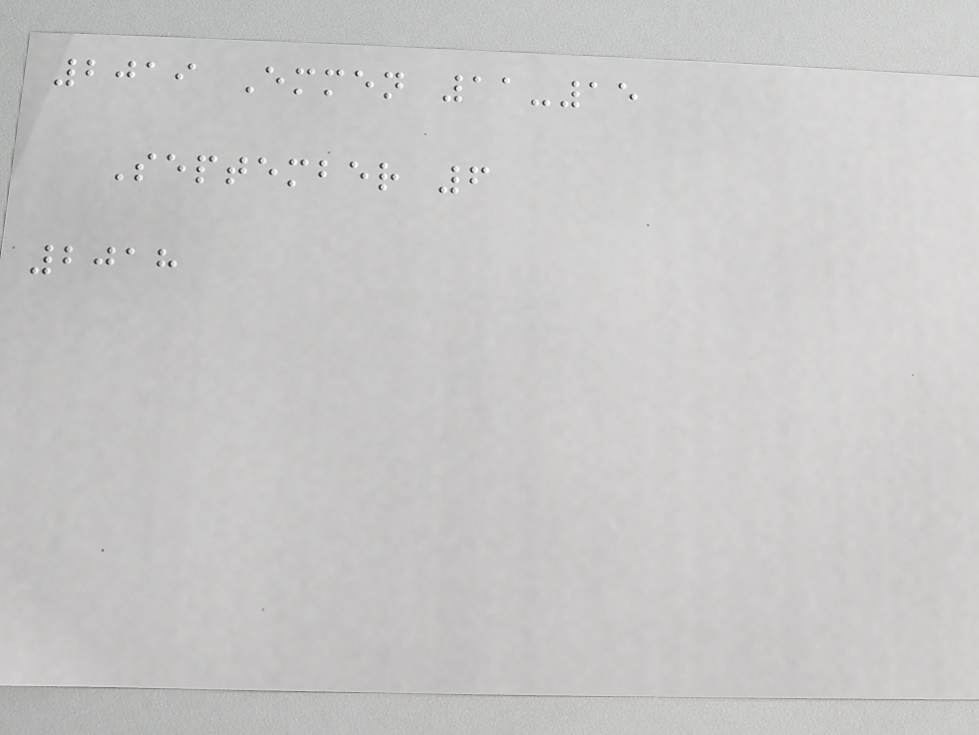2019 Emmen 11-15
September 6
2018
